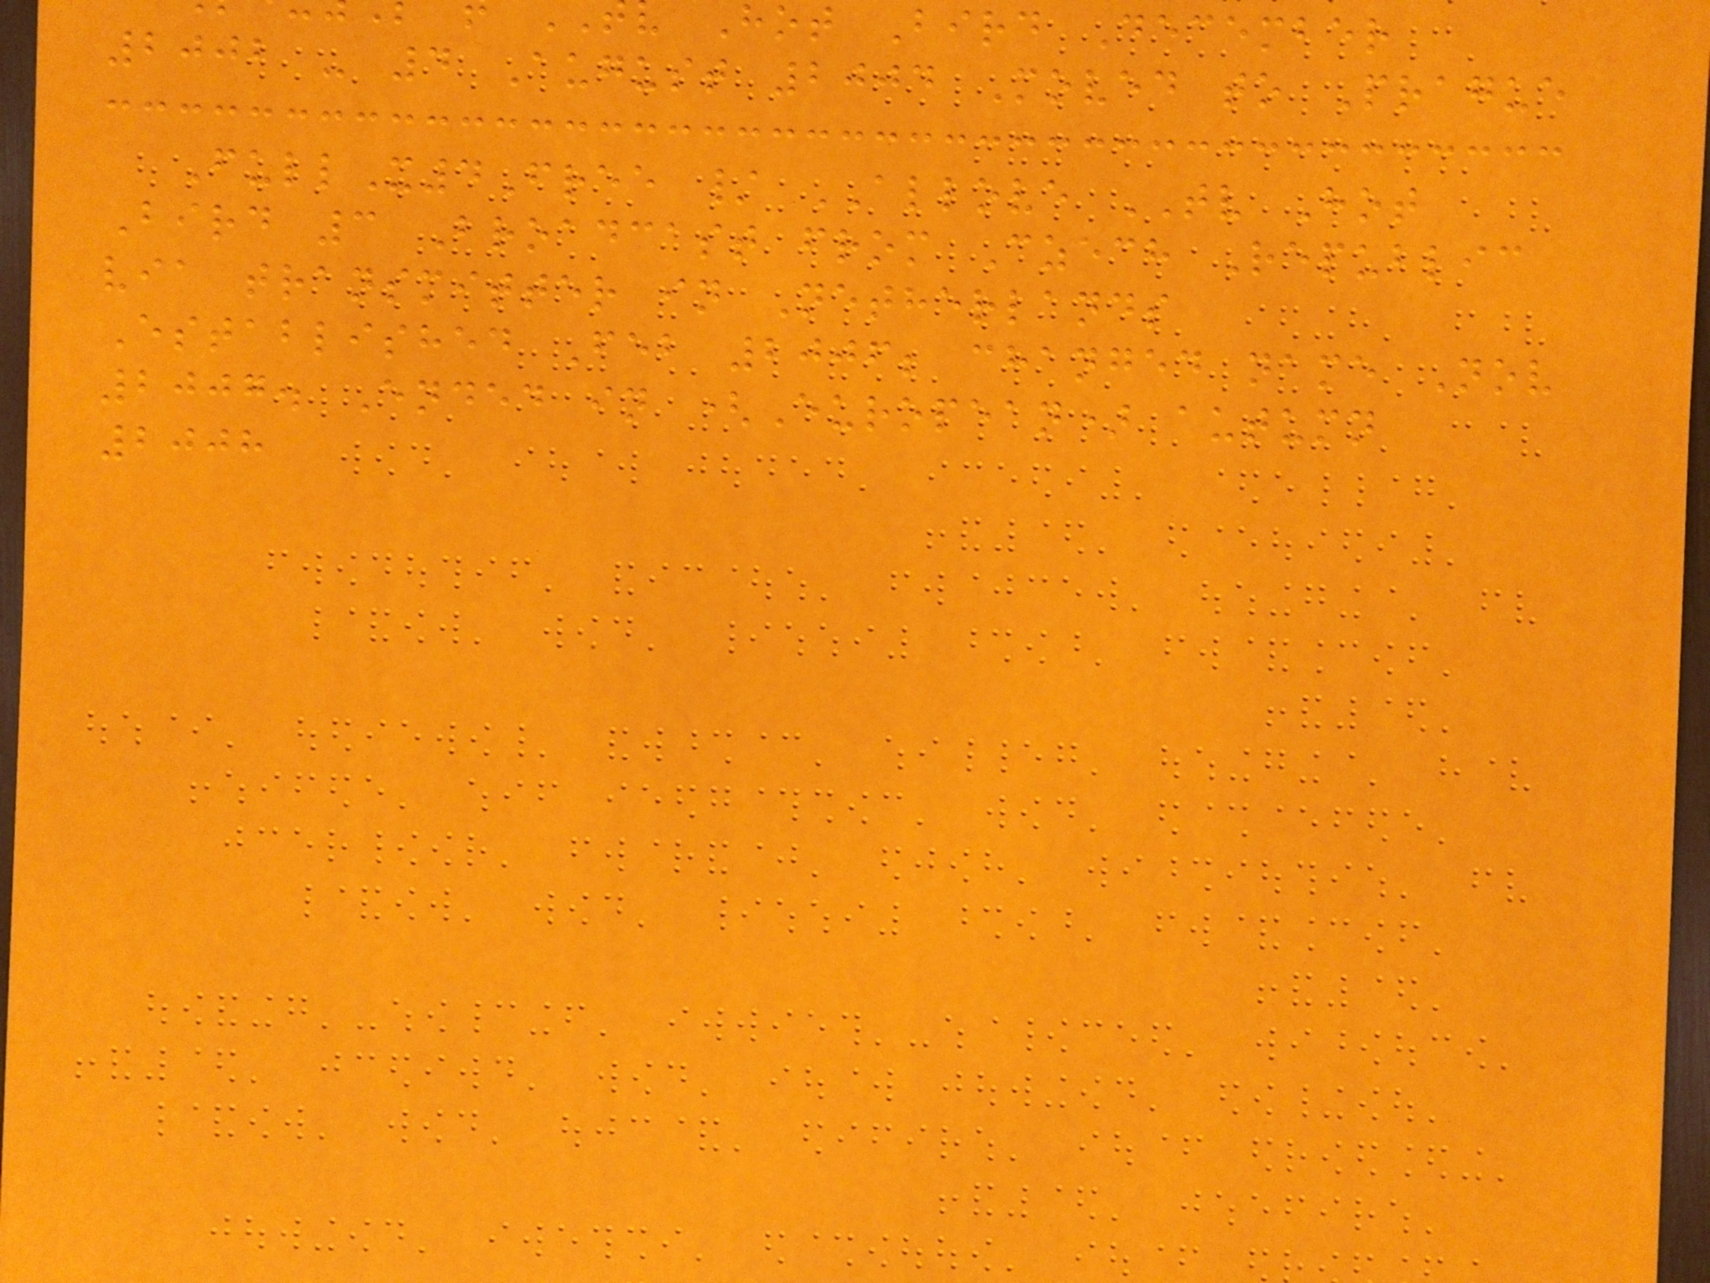Hot Bird December
2002 - 4 August 2004 Moved to Prague
FullX4Free / ALLOVE TV Hot
Bird 3 Broadcast from Czech Republic
via transmitter in Netherlands
Established Feb 2006; changed name Nov
2007. Ended in (European) autumn
2008
